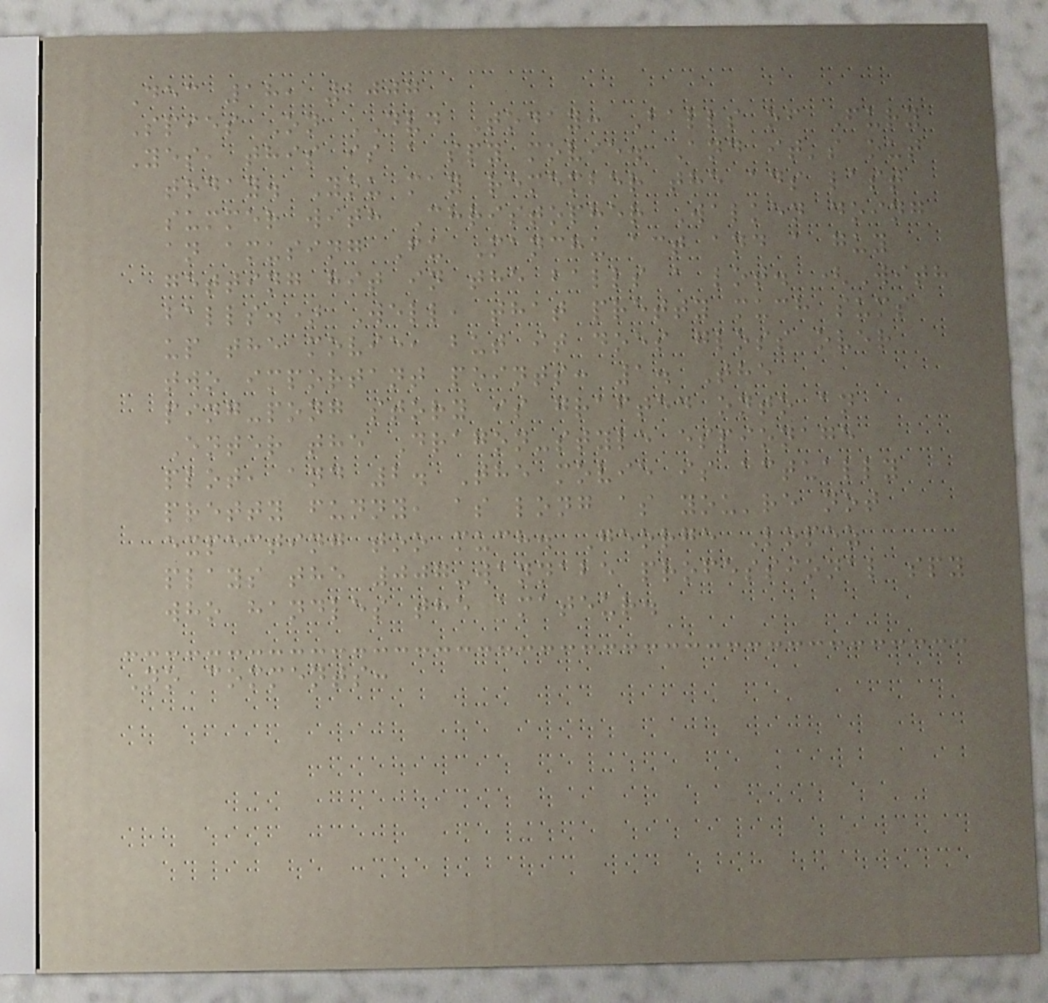Dec 18, 2007
Spies On DVD Today: Balls of Fury
Yes, this is a spy movie. And it's out
today. You may remember the ads last
summer with Christopher Walken doing
an amusing Fu Manchu act and a guy
getting hit in the balls a lot. (With
balls.) Well, that pretty much sums
up the movie, but it does gloss over
two important points: 1. The
ping-pong story is grafted onto an
Enter the Dragon-style espionage
plot, and 2. The movie is actually
pretty funny, as long as you're not
expecting too much. George Lopez
plays the 007-wannabe professional spy
who handles the amateur.
No comments:
